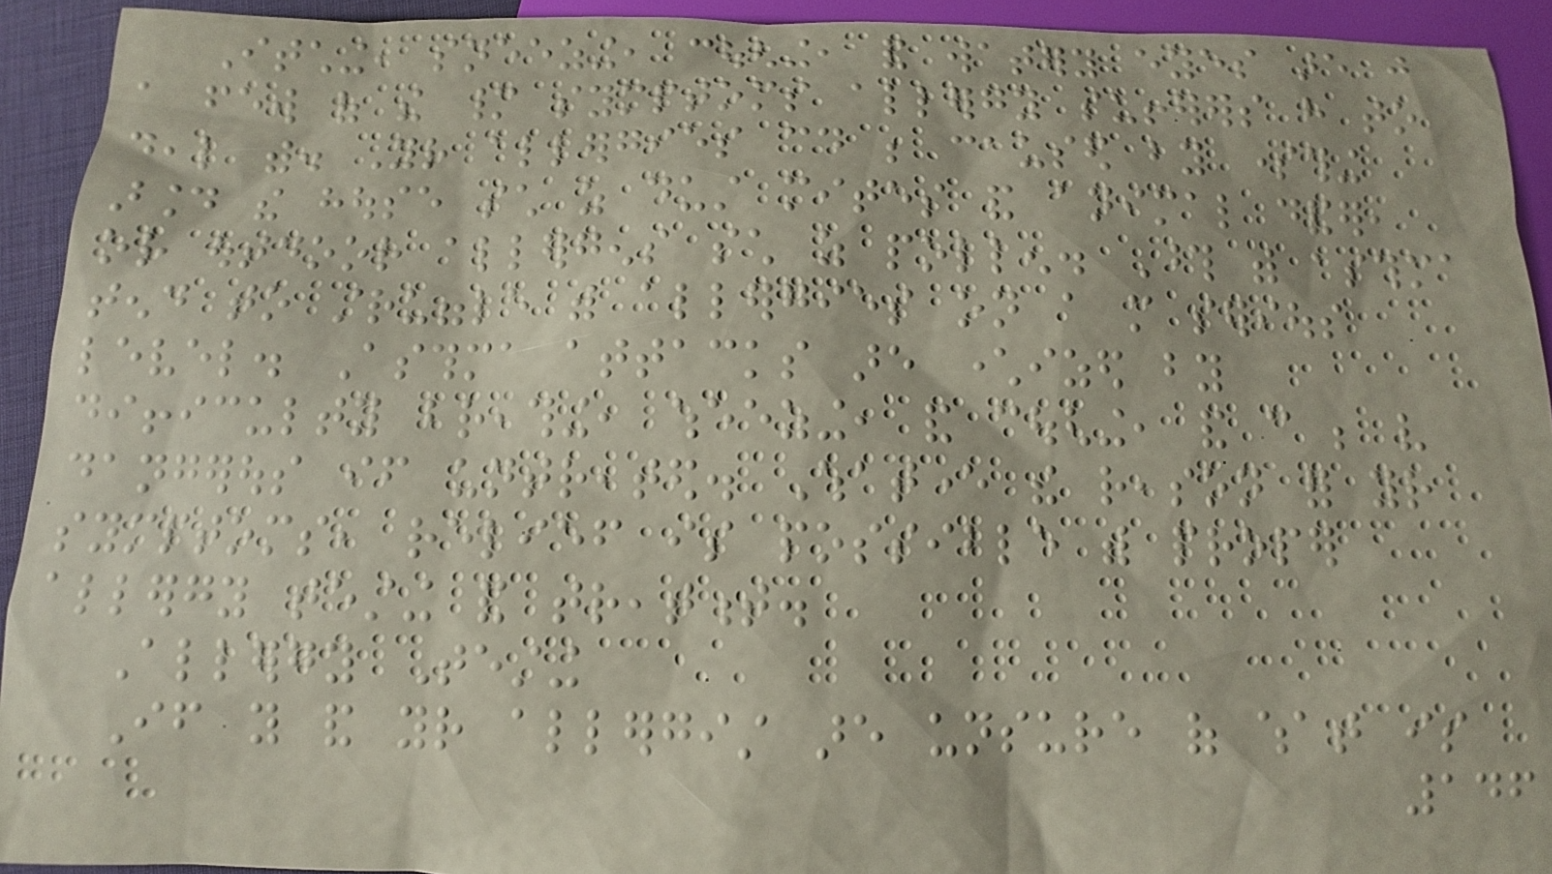Itching, sneezing, coughing, and watery eyes are just
a few of the many symptoms allergy sufferers have to
deal with. Your allergies could be caused by something
around the house such as dust mites and animal dander,
or outdoor allergens such as pollen. Those with asthma
tend to struggle with allergies on a more serious
level. Asthma attacks are characterized by
difficulty breathing, wheezing, and coughing, and can be very
dangerous if untreated. Whatever the reason for your
symptoms, relief is possible with proper
allergy testing and treatment.
Allergy Testing
If you and your allergist are unsure of what is
146
